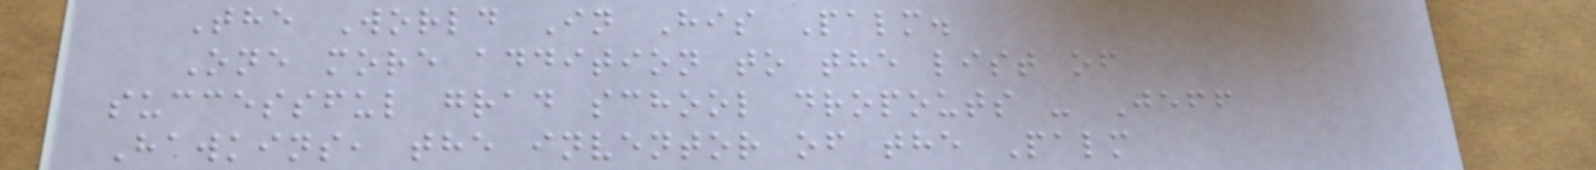The World In His Palm.
One more addition to the list of
successful grad school dropouts - Jeff
Hawkins, the inventor of the Palm
